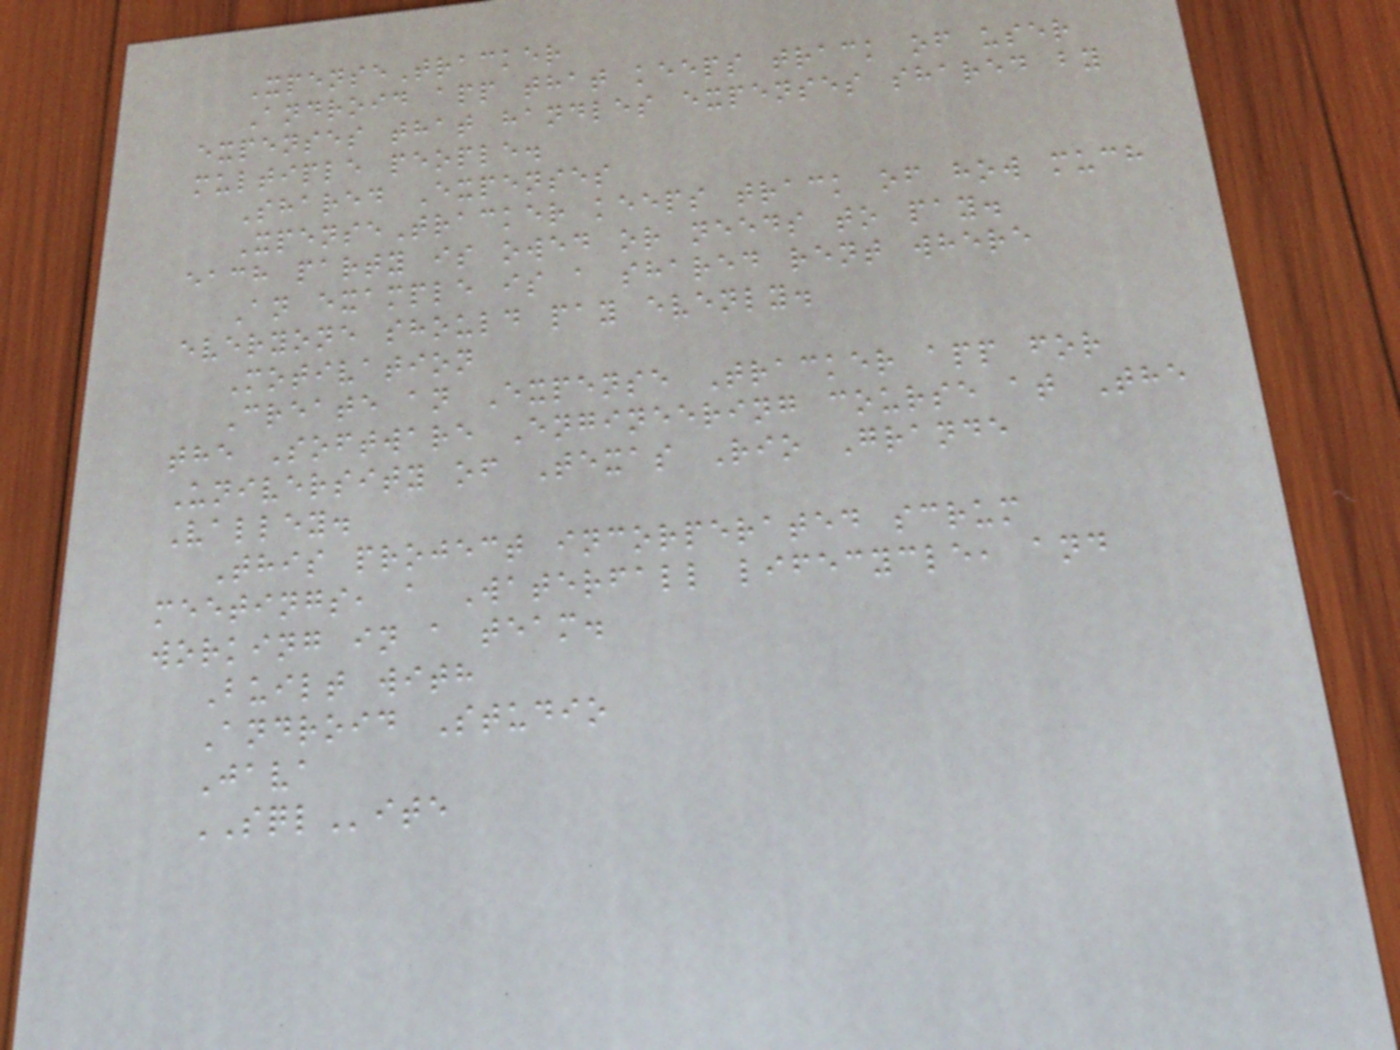XpenseTracker
Android app that keeps track of user
expenses that handles expenses shared by
multiple people.
Shared Expenses
XpenseTracker keeps track of how much
each party is owed or needs to pay.
An example is a shared rent where
everyone should pay evenly.
Motivation
Create an Expense Tracker app for
the Software Engineering course at The
University of Texas Rio Grande
Valley.
This project incorperated scrum
meetings, a Waterfall lifecycle, and
working in a team.
Built with
Android Studio
Java
SQLite
